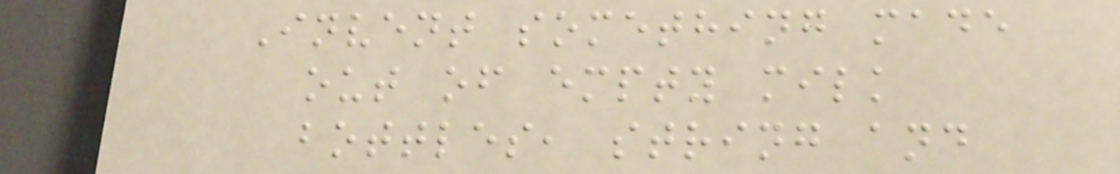Invent something made
out of empty milk
bottles, string and
